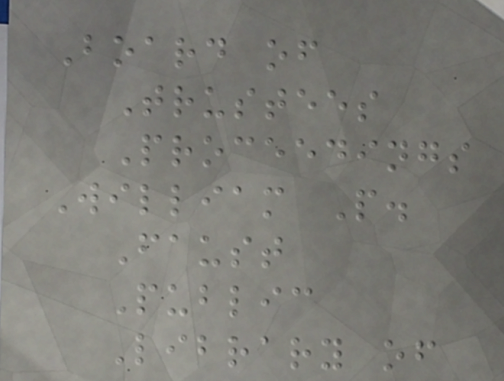Board of
Trustees
Proceedings
William P.
Faust
Public
Library of
